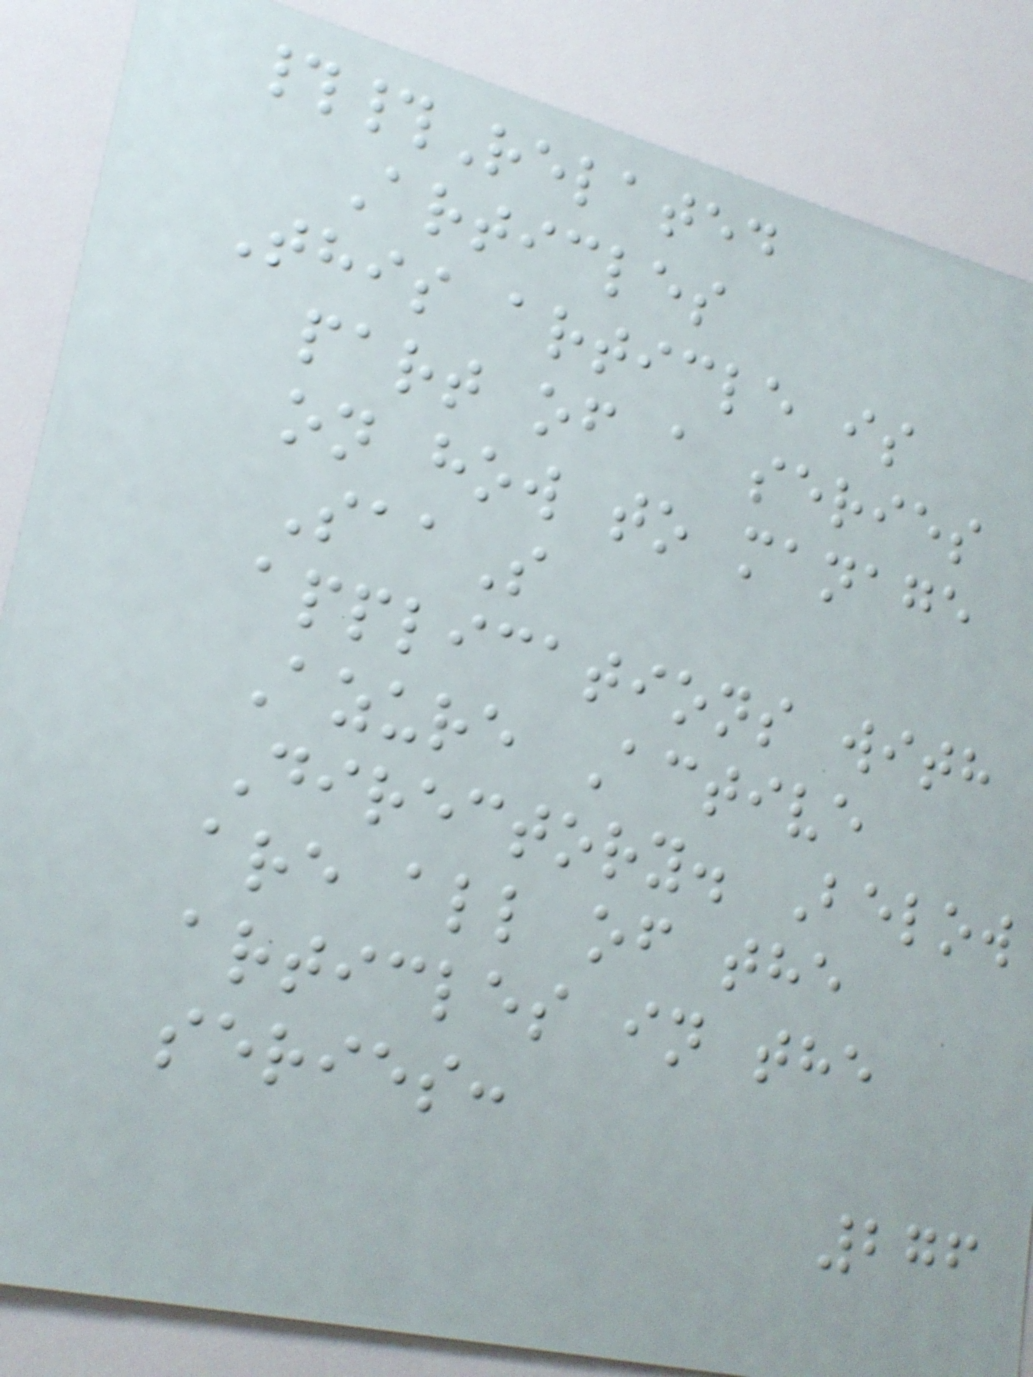##Related
Articles
This article is
part of a series
on how to manage
SaaS
applications with
Azure Active
Directory. Below
are all of the
articles in the
series:
276
